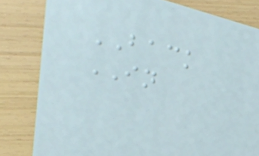BACK
IN
